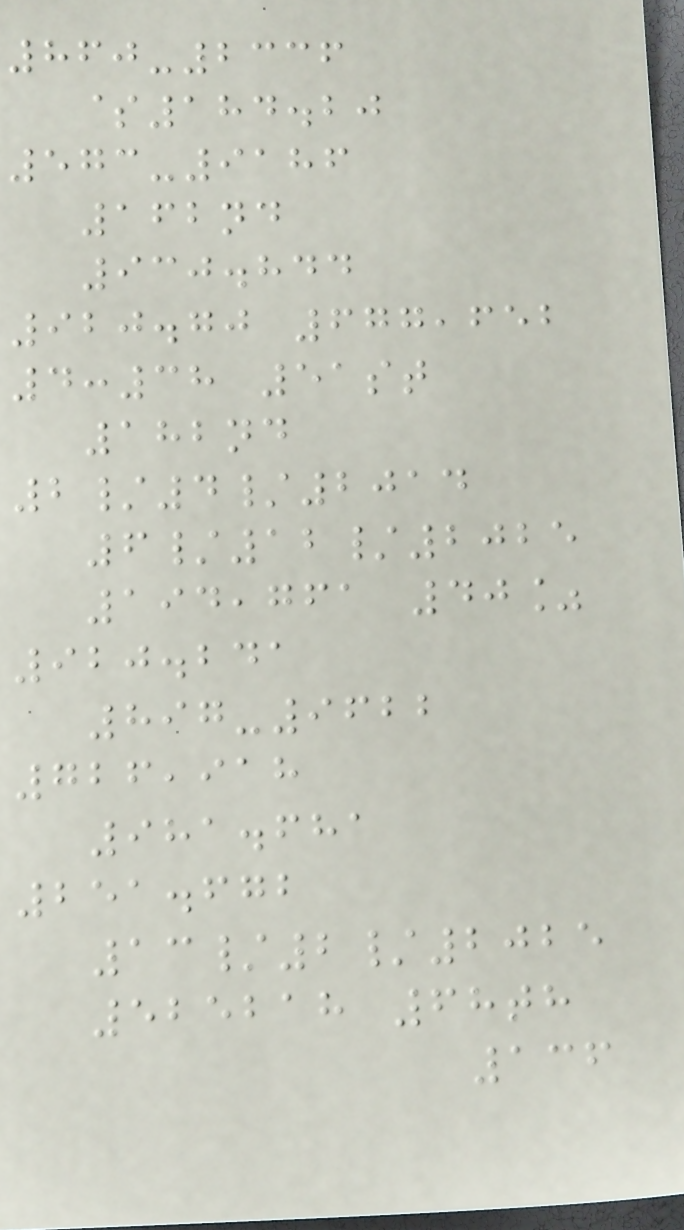860-2336
$184.20
573-9186
162nd
930.844
920.70 677,652
4:38 51st
182nd
2/4/2014
6/12/2025
194,761 40%
920.241
897-9622
726,918
981.681
251.672
13/2/2025
525218 68th
136
